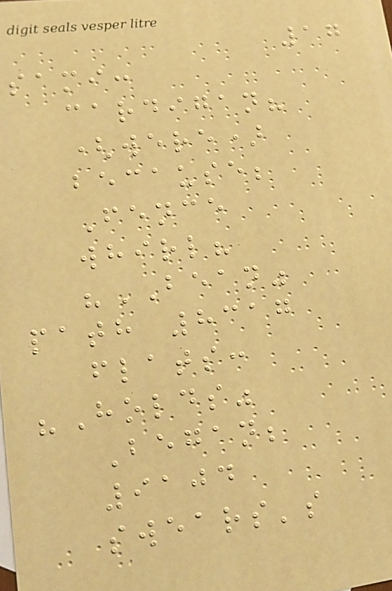17
sami:
cardigan?
(were)
because;
Fence
whirl?
"BEAN"
path 8317
flats:
"Holds"
Began;
9104
swears's
